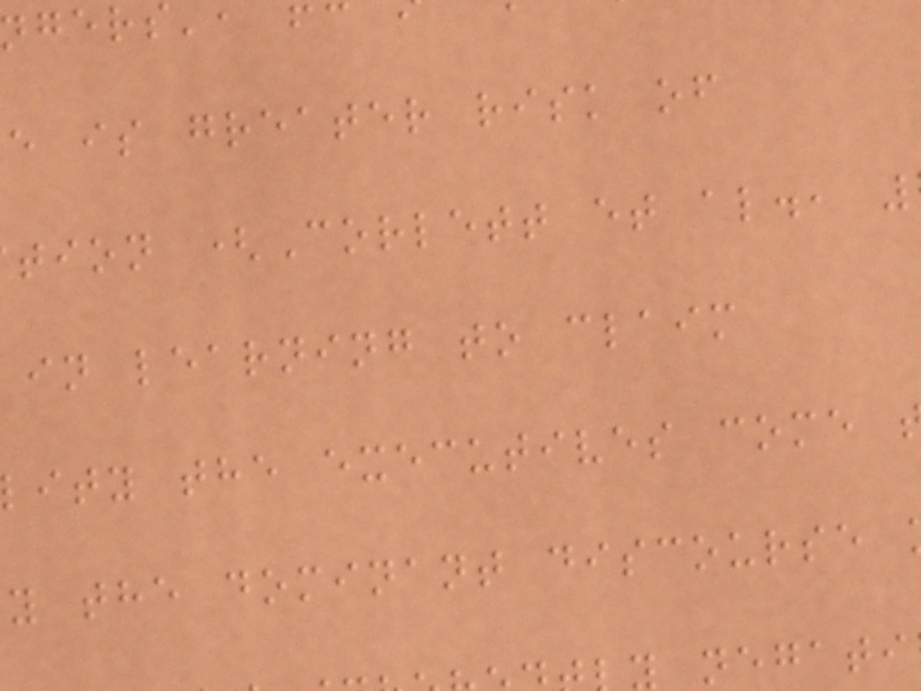e is greater risk of
tion (Corlett et al.,
in learning to claim
ity the executives come
y the dominant discourse
